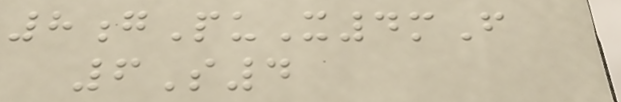8gPuX4mF
6S4
